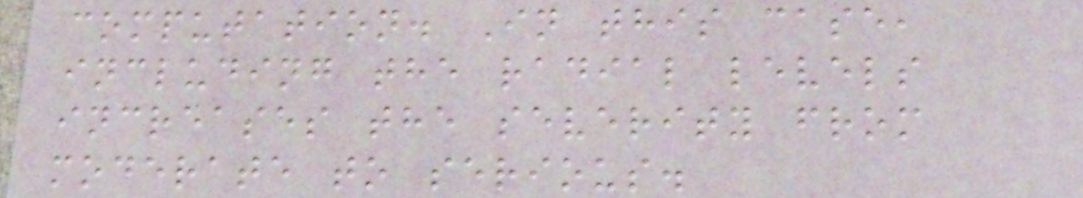computation. In this case,
including the radial levels
increases the severity from
moderate to serious.
